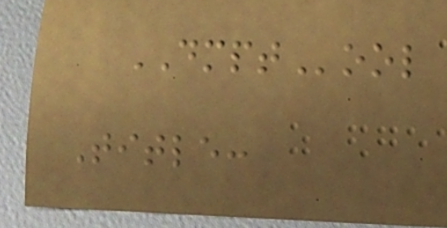DMPTool
Title:
